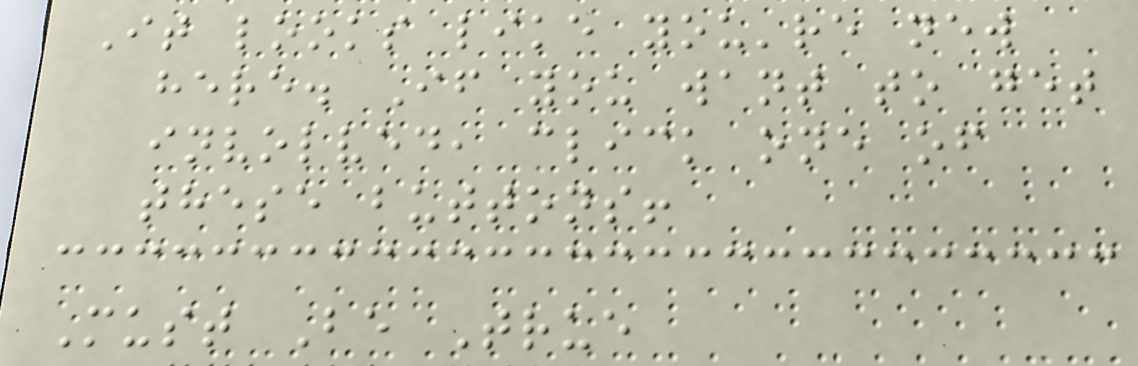It looks like you're new
here. If you want to get
involved, click one of
these buttons!
Must Be True
